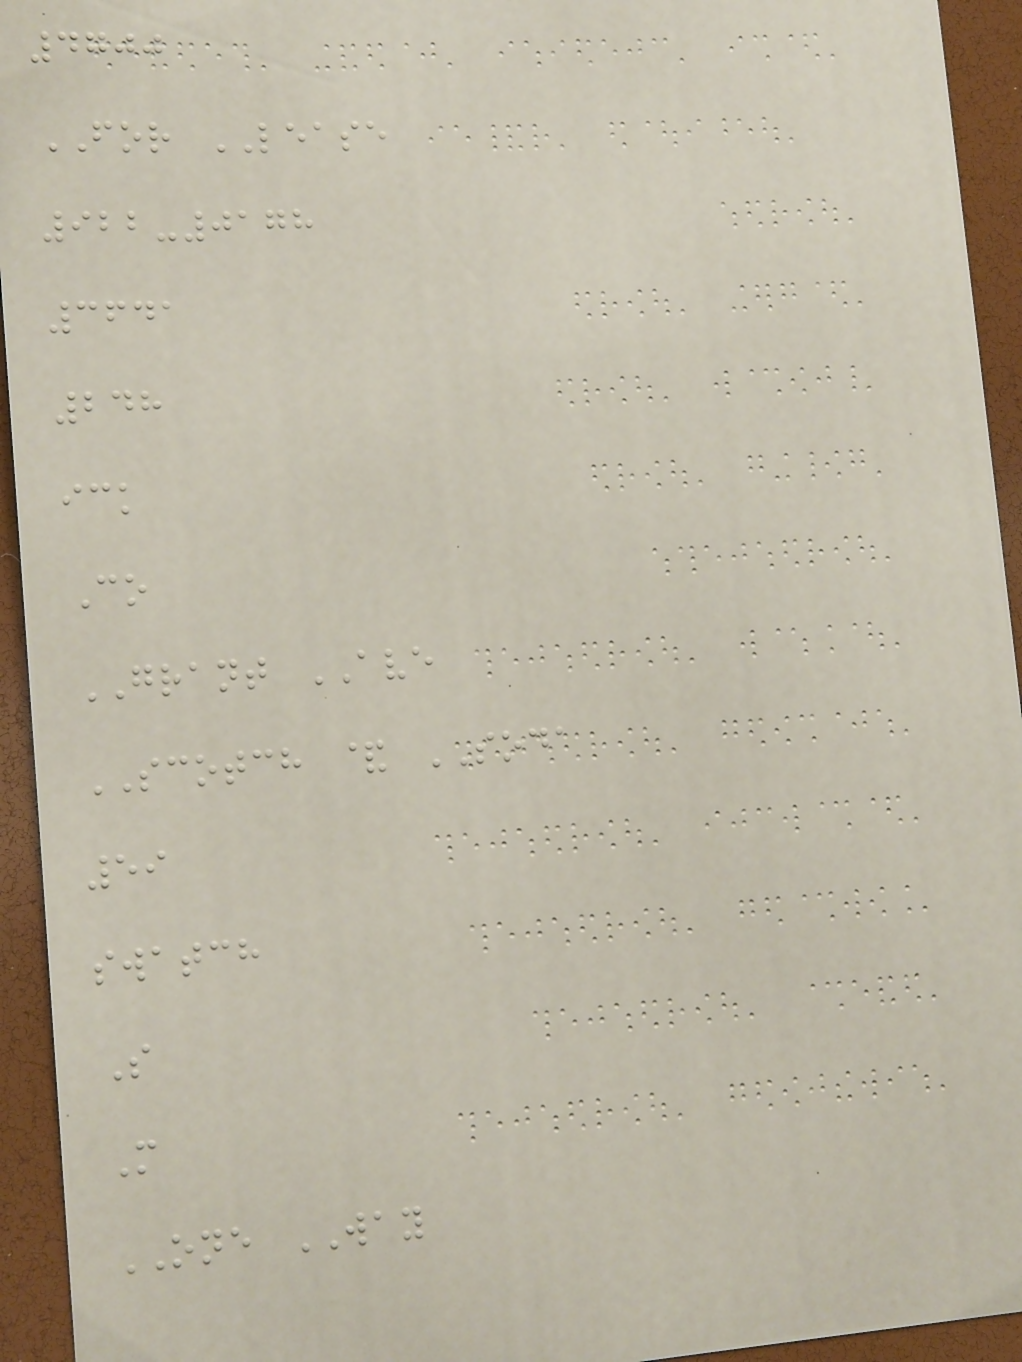4700
FOR LEASE
922-0178
3641
248
ick
Co
GRANT AVE
SCOTCH & SODA
59
swatch
S
M
ONE WAY
